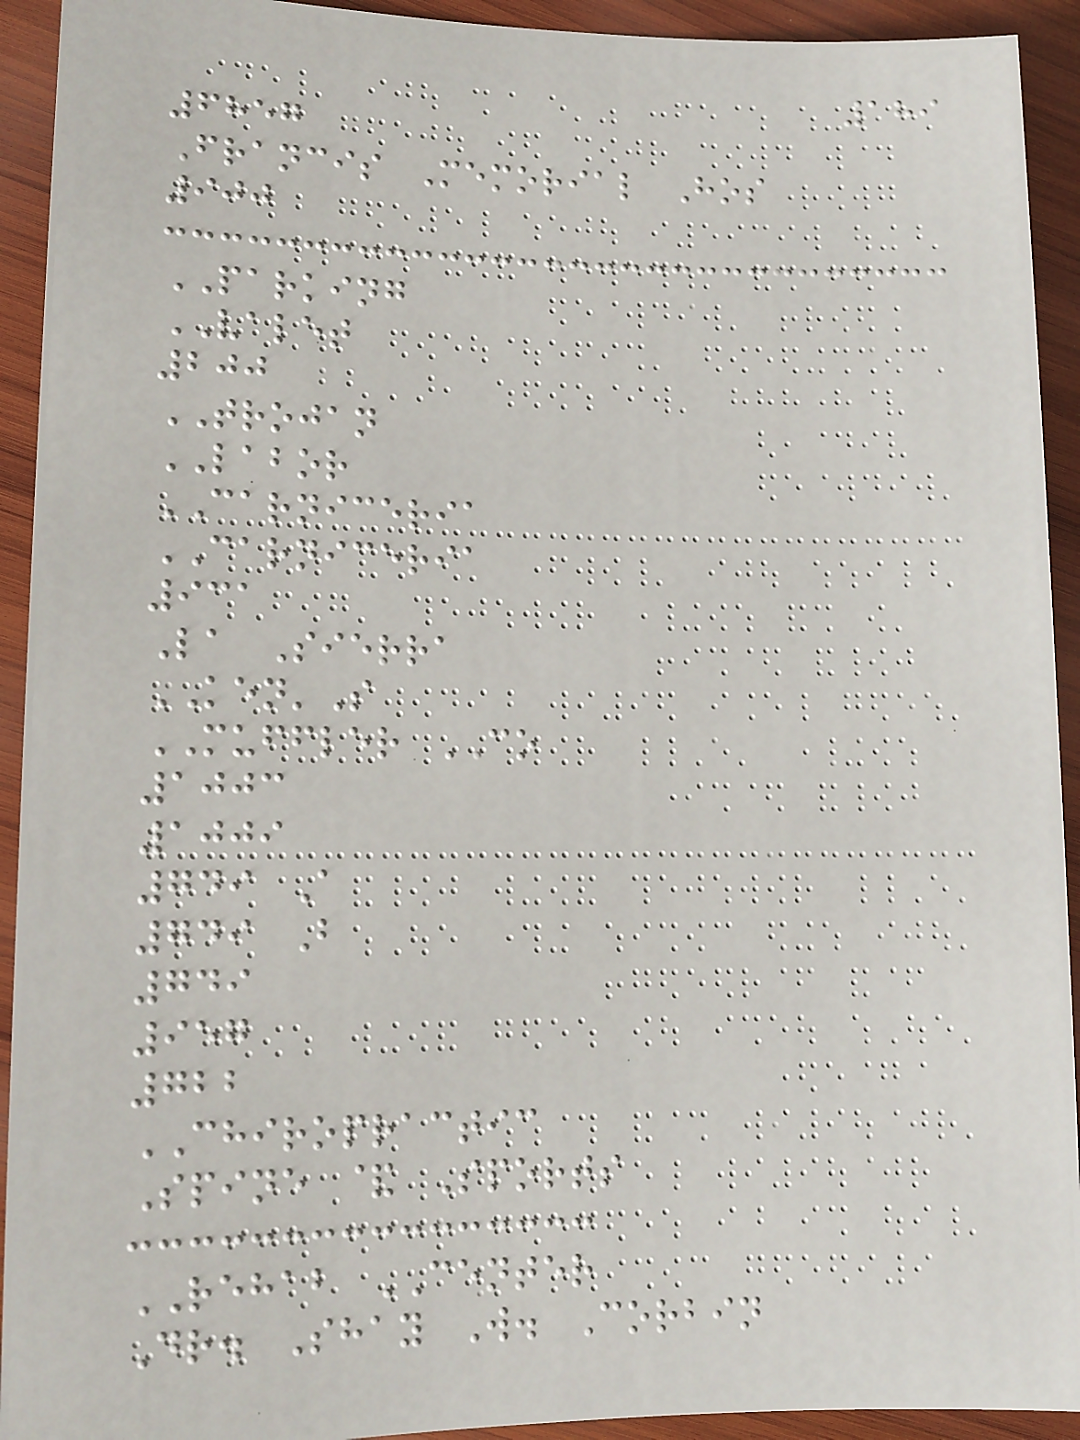189
6857
Francis Memorial Hos
900
PARKING
VALET
200
TROJAN
LABOR
CARNICERIA
CARNICERIA
931
La Sierra
KEN'S
MUFFLER CO
1003
1009
749 A
749 B
749
957
722
CHIROPRACTIC
Spine & Sports
REHAB CENTER
Dr. Shay W. Corbin
